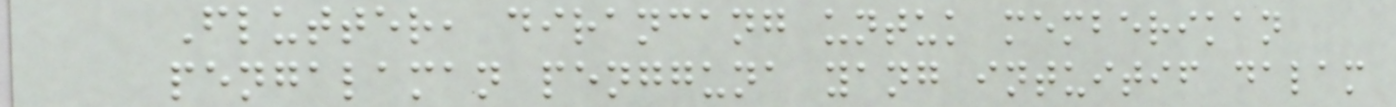Flutter, dirancang untuk memberikan
pengalaman pengguna yang intuitif dalam
